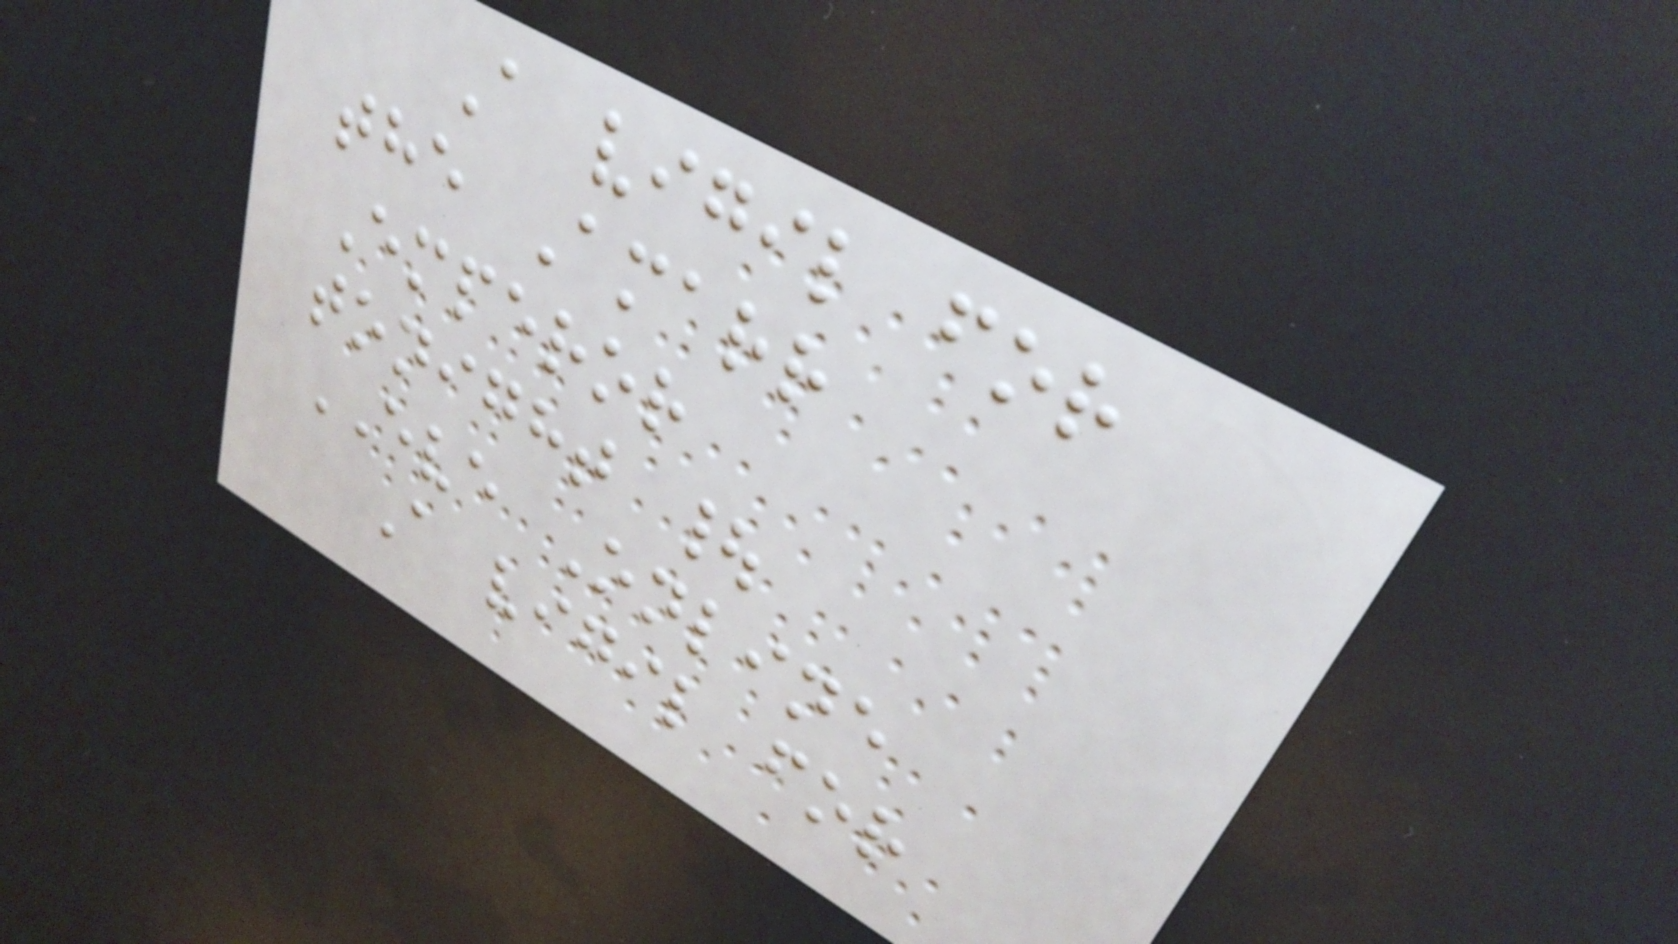A vigil for
the Amarr
Emperor
tonight |
EVE Online
A vigil for
